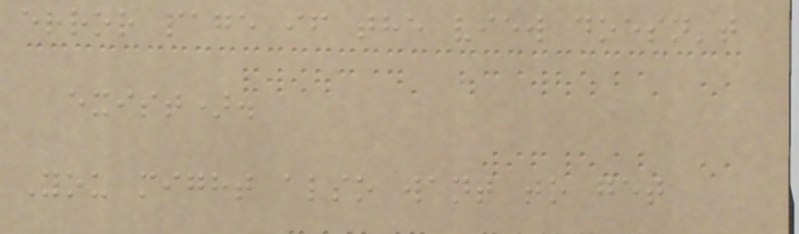error page if the view doesn't
exist).
You might also want to get
